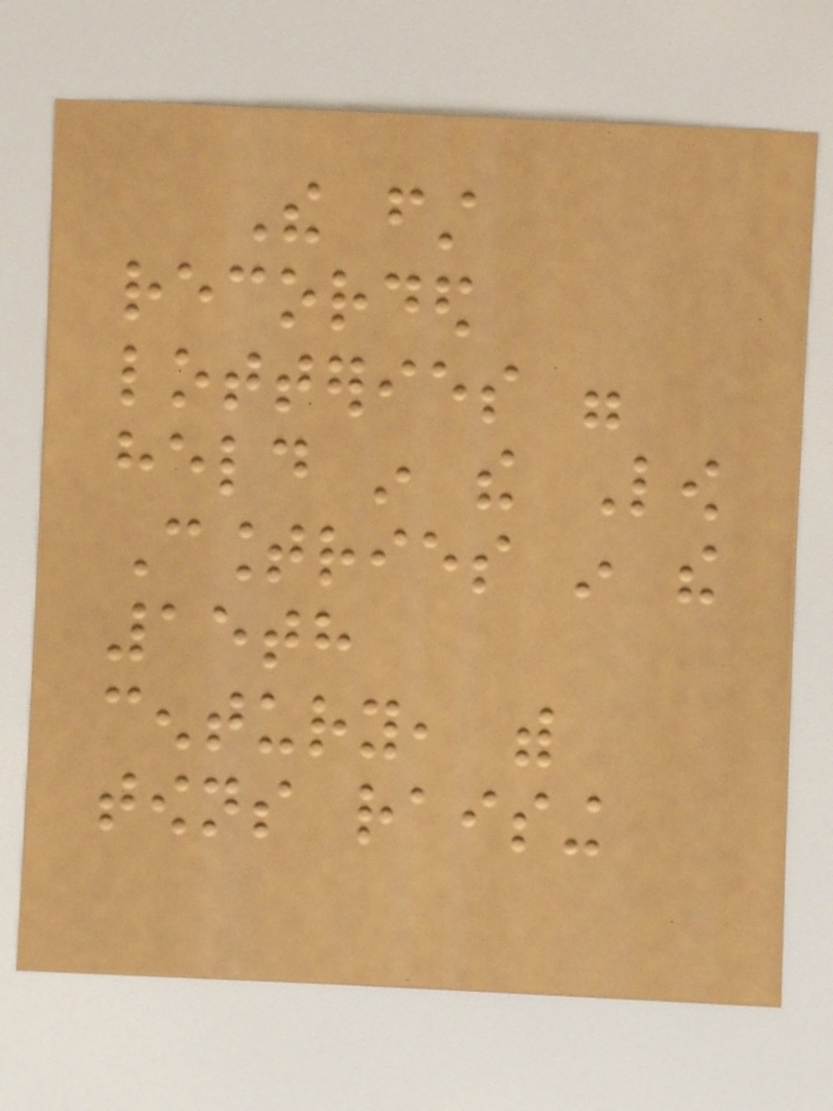The first
recorded
lotteries were
held in the Low
Countries in the
15th
century, with
towns raising
